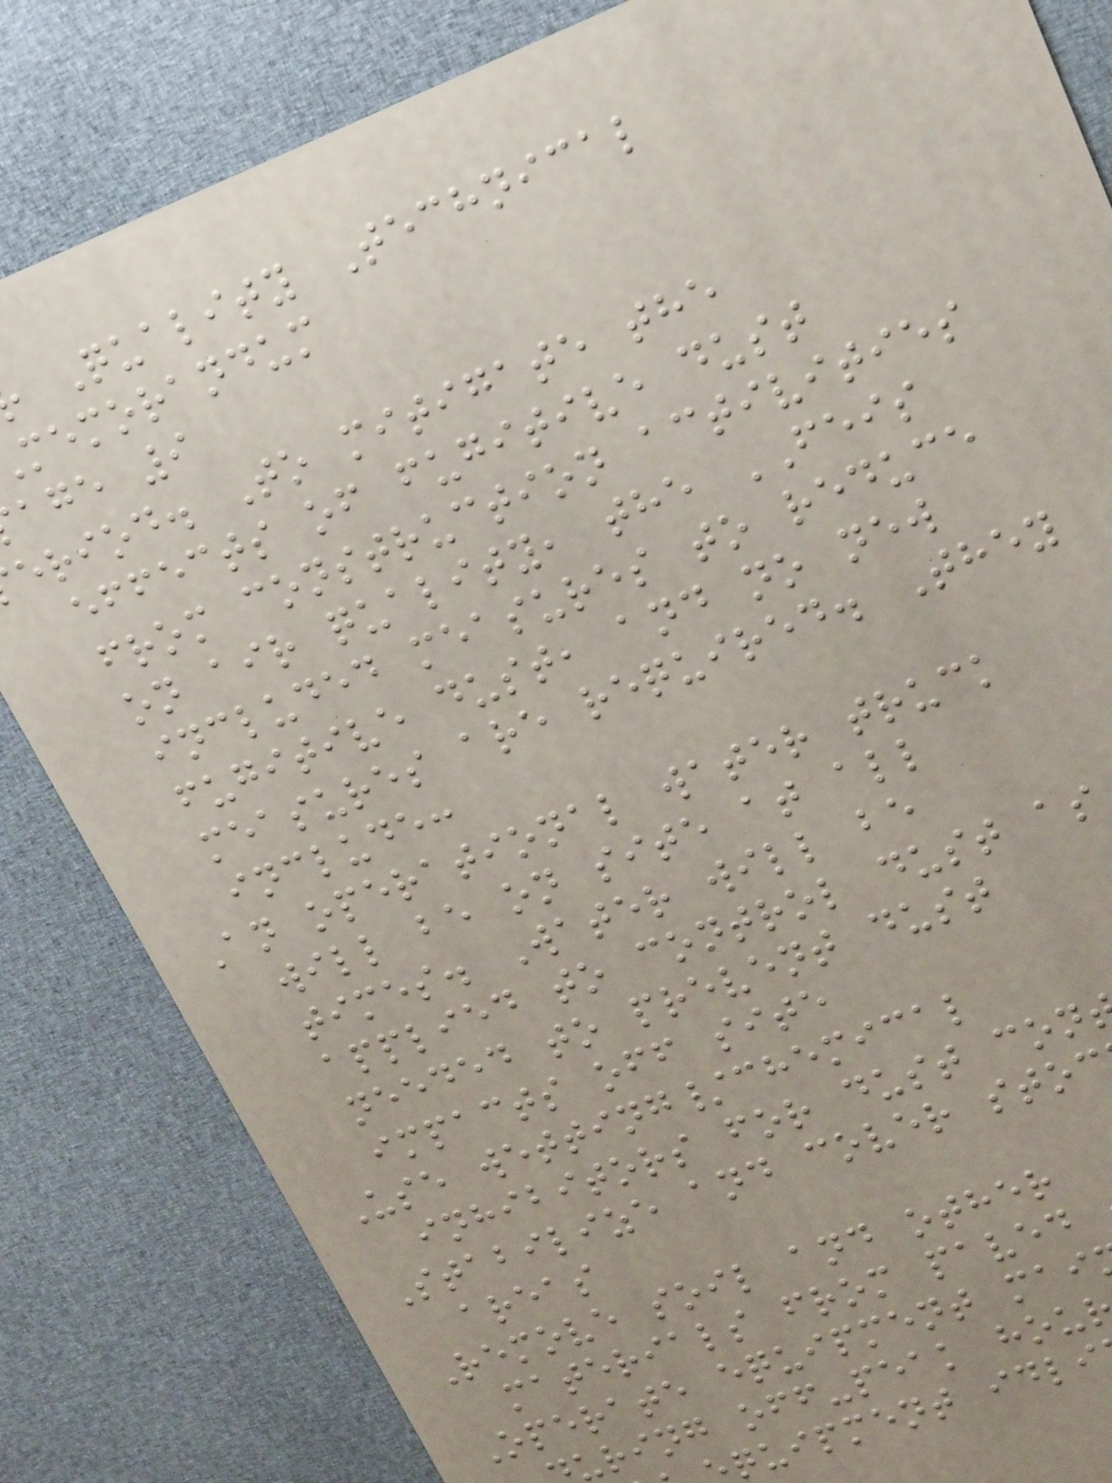Quality Technical
memorandum
age 9
eriod. To mitigate the
effects of fugitive dust
from construction activities
on air quality, the FEIS
included measures to reduce
fugitive dust, and no new
measures are required. They
include:
An operational water truck
will be on site at all
times. Water will be
applied to control dust as
needed to prevent dust
impacts off site
Use wetting/chemical
inhibitors for dust con
Stabilize and cover stoc
areas
Remove soil and other
materials from paved
Operate equipment mai
uring off-peak hou
quipment idli
